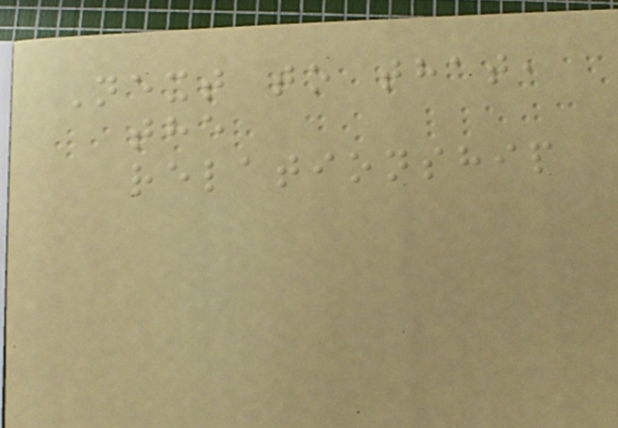Next to that,
the
relationship
